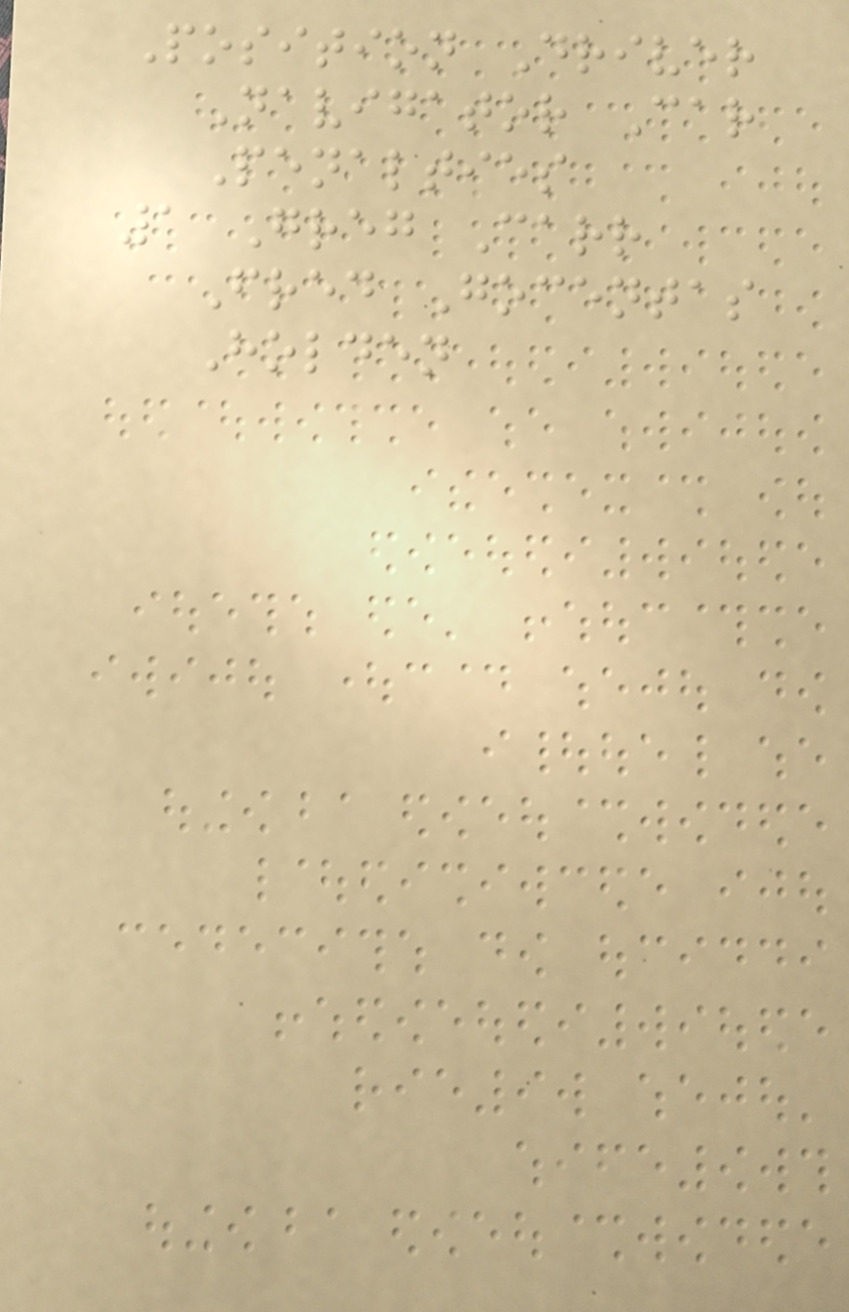Position Driver
Navigator Car
Penalties
1 Greg Carr
Fred Gocentas
Holden
